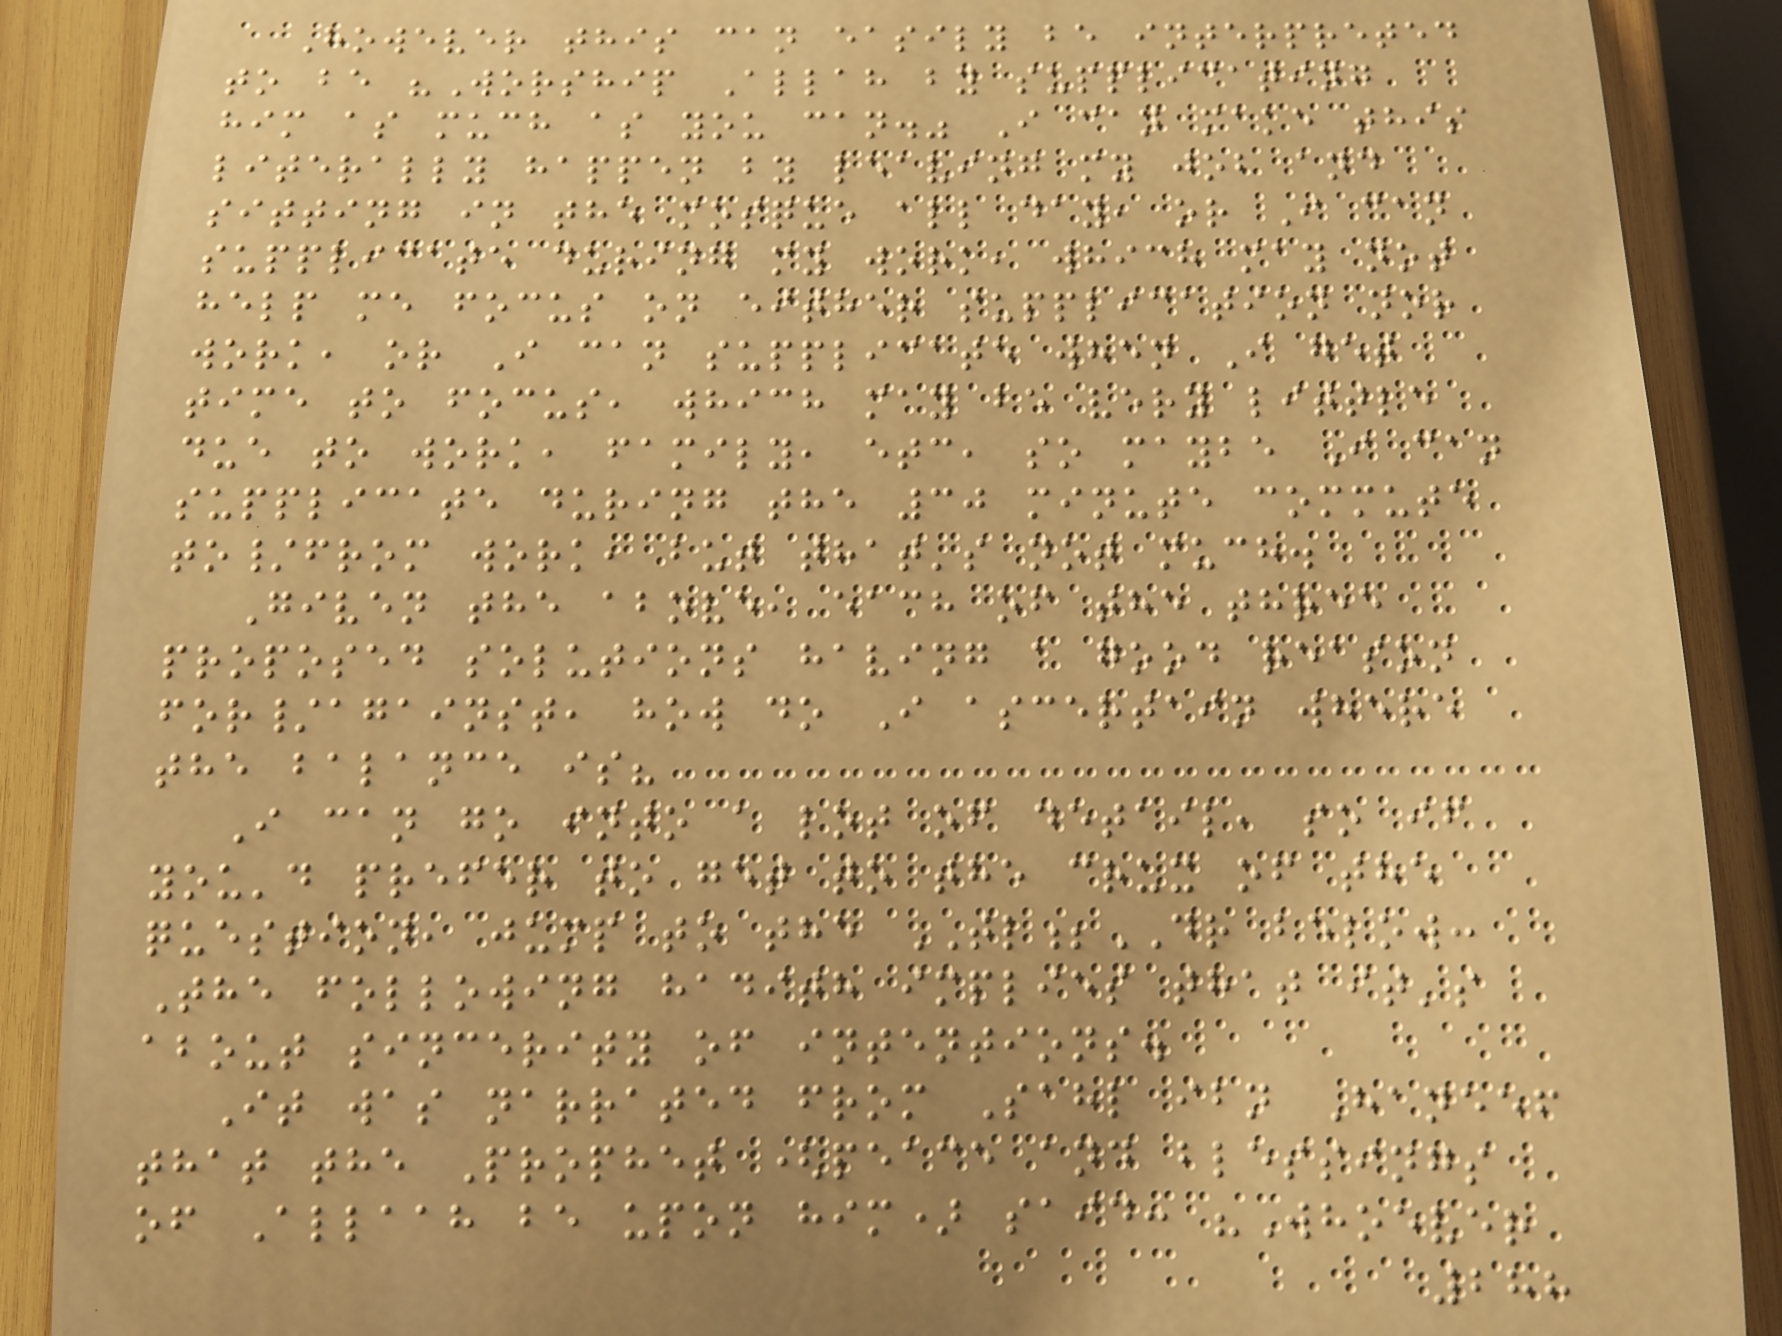However this can easily be interpreted
to be "Worship Allah by supplicating
him as much as you can." I can make this
literally happen by leaving my job and
sitting in the mosque all day, or I can
supplicate during my work, which may not
help me focus on either supplication nor
work, or I can supplicate when I get
time to focus, which may be very little
due to work, family, etc, so maybe I can
supplicate during the 30 minute commute
to/from work, but that's not much.
Given the above, each of the three
proposed solutions having a good reason
for/against, how do I ascertain where
the balance is?
I can go into a lot of detail, so if
you'd prefer to get to the crux of the
question, jump to the TL;DR below:
The following hadith implies that it's
about sincerity of intentions.
It was narrated from Sahl ibn Haneef
that the Prophet (peace and blessings
of Allaah be upon him) said: "Whoever
288
